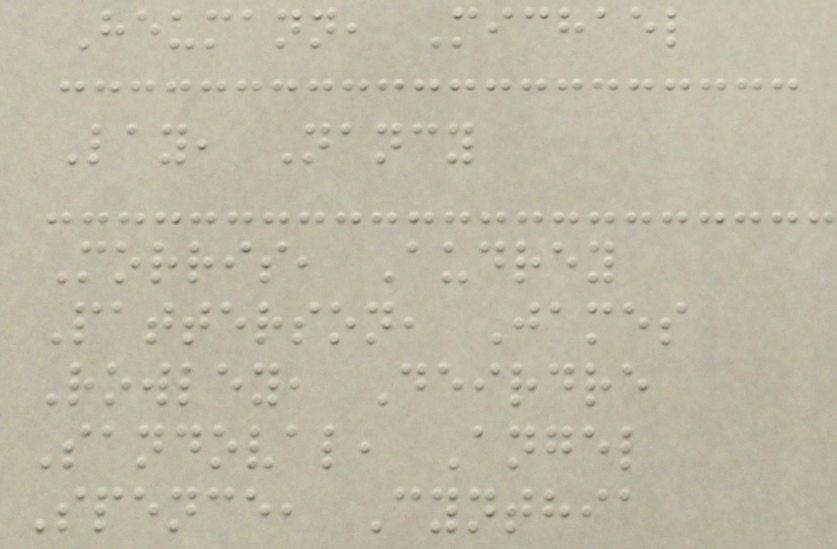Heumann, Michael
Lay, Nancy
Morris, Audrey
Patterson, James
Rowley, Deirdre
Sandoval, Angel
Spence, Cynthia
